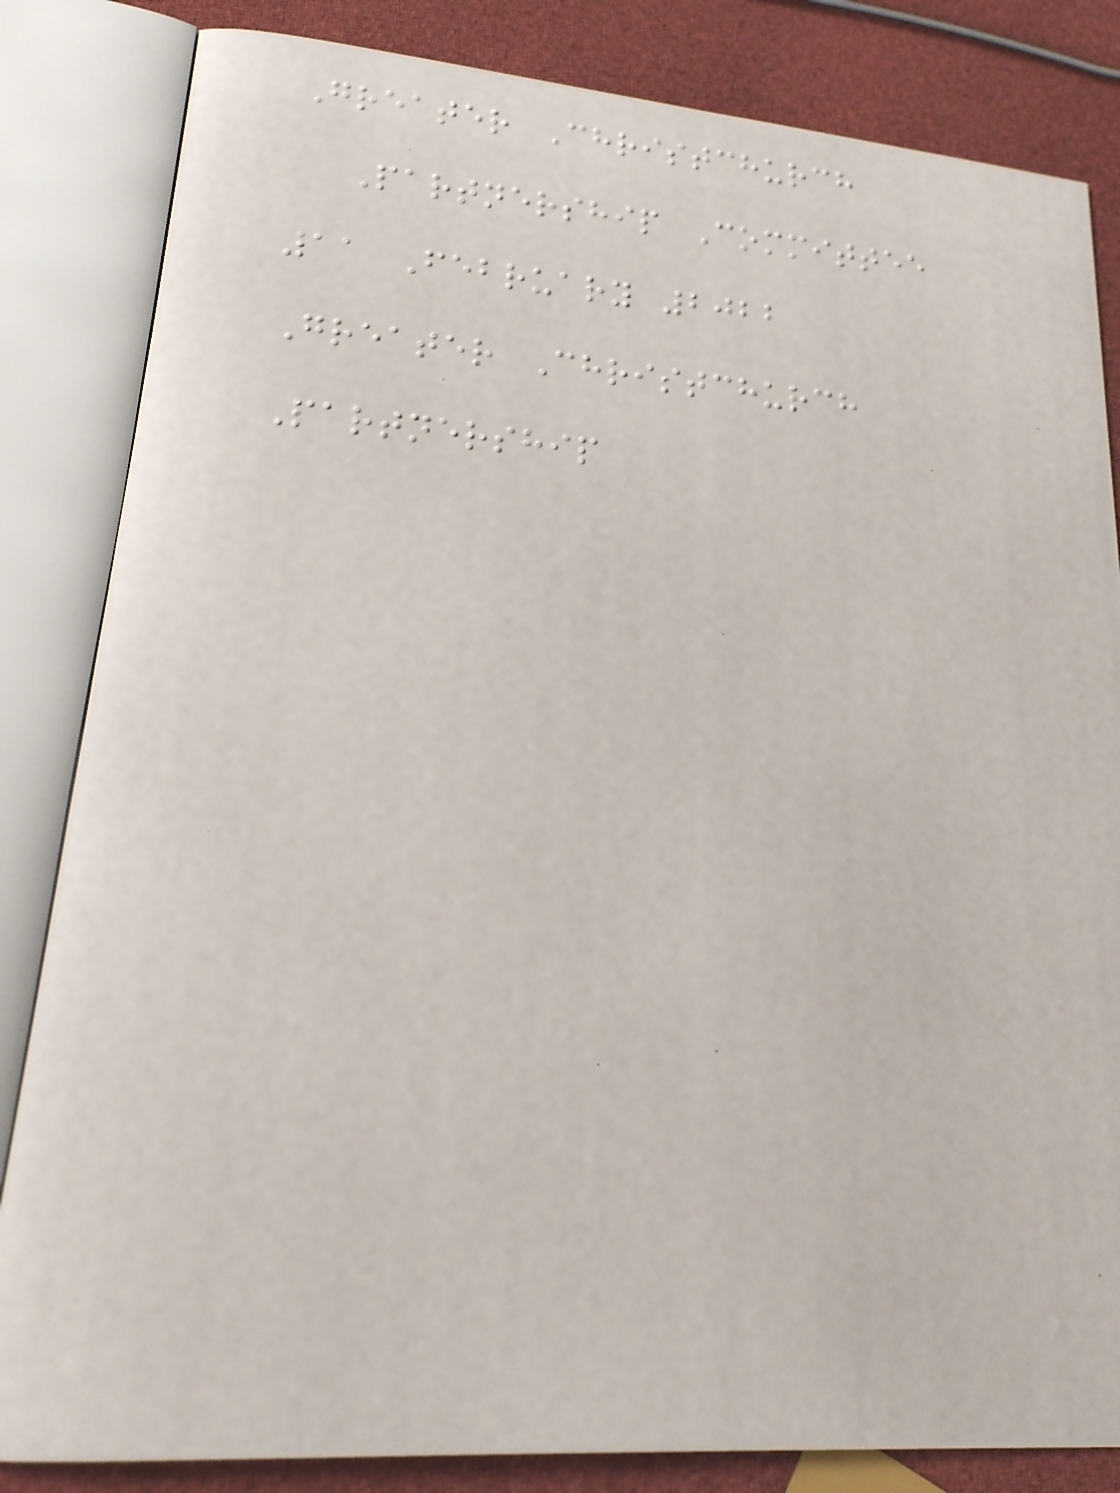Greater Christchurch
Partnership Committee
11 February 2022
Greater Christchurch
Partnership
